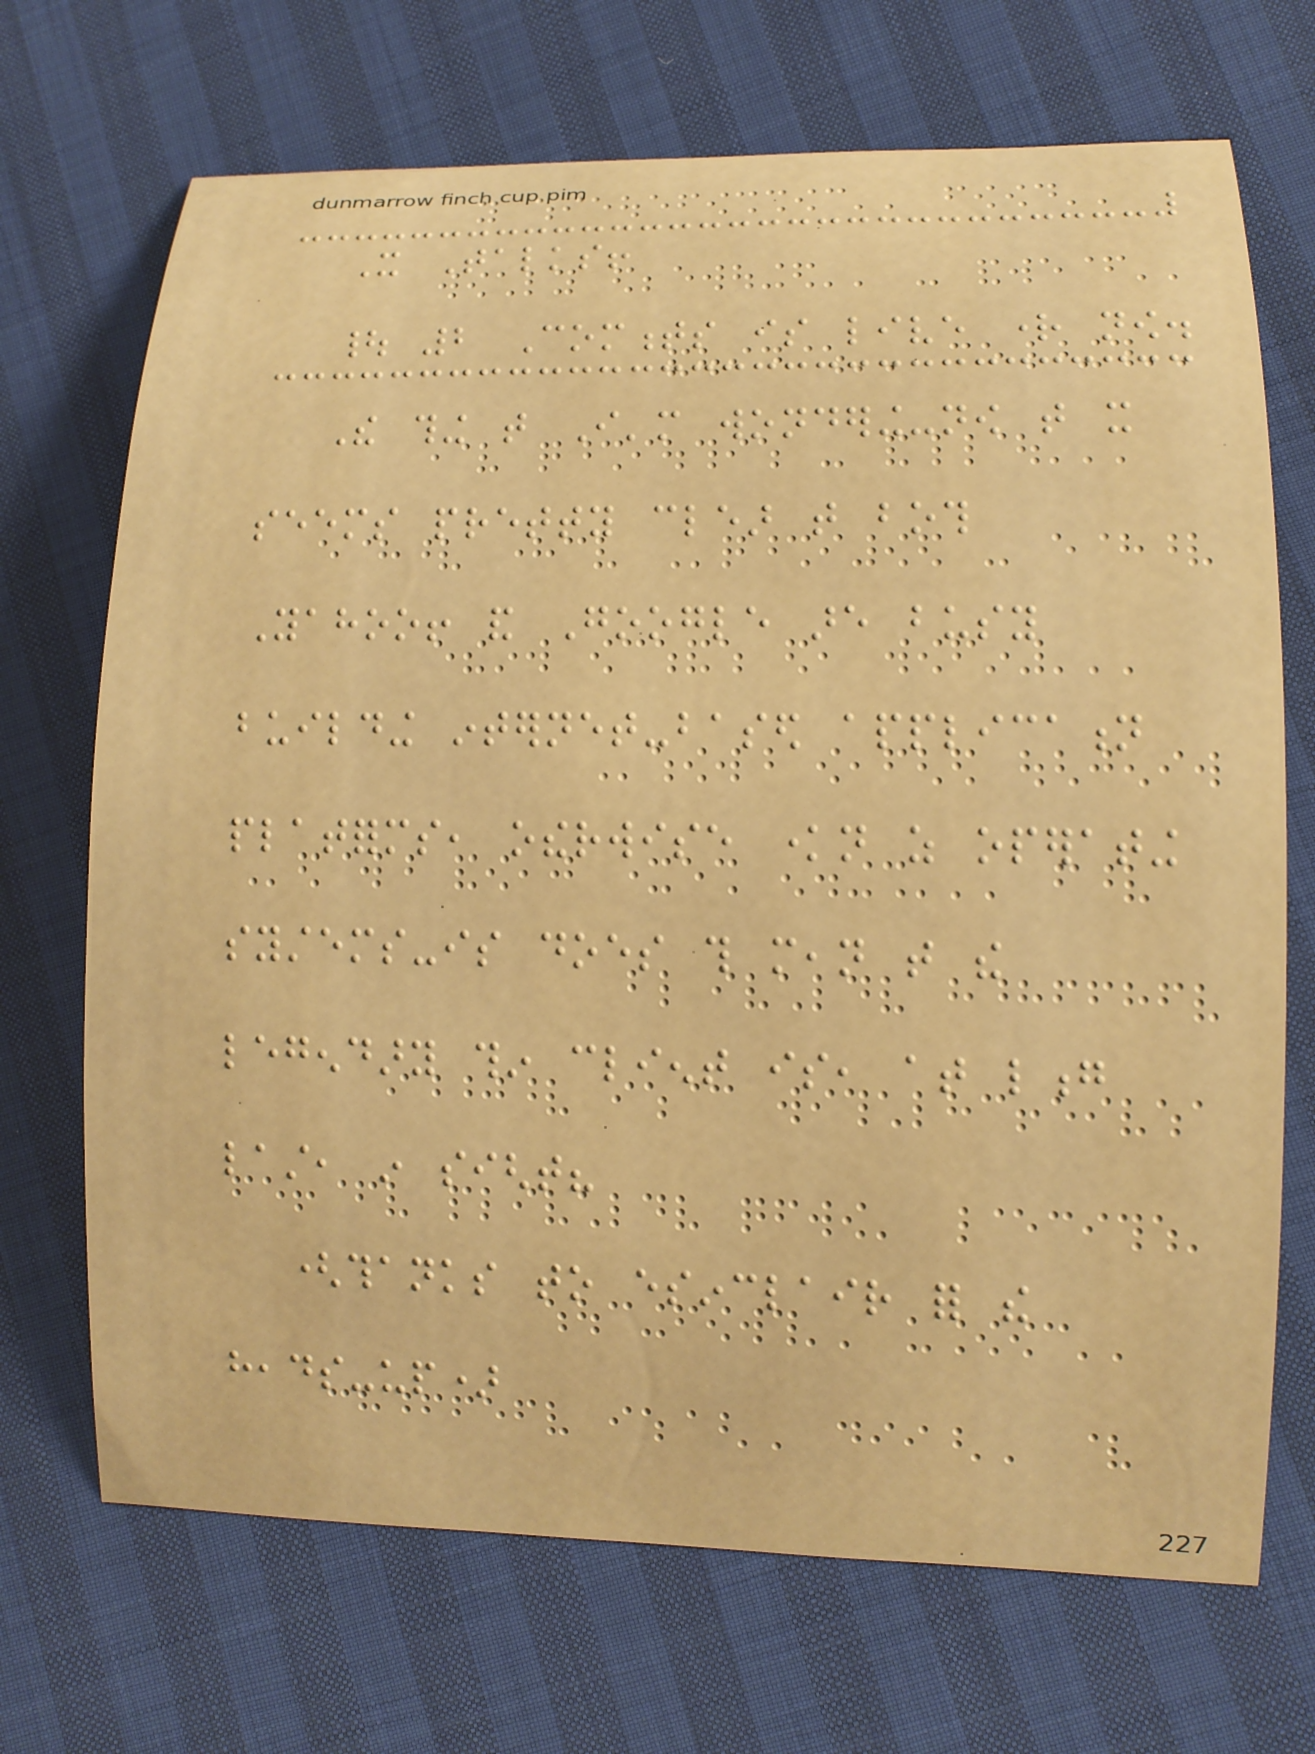It Talks!
| 2 Comments is live right now.
The thing that I'm wondering-now that it
seems pretty clear that both
Yahoo! and Google are busy
building internet-based application
platforms, otherwise known as operating
systems-is does this mean that the
legendary thin client is, at long
last, in sight?
(thanks to esinclair for the
heads-up)
